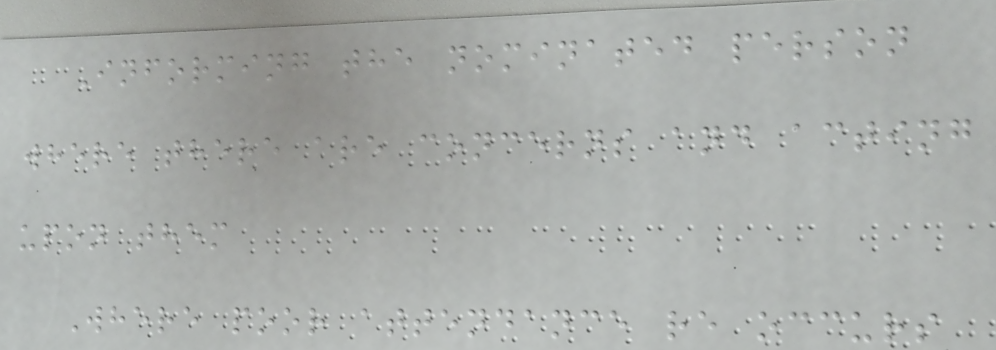Informing the nominated person
where there are concerns and acting
upon them
Where poor attendance re occurs
